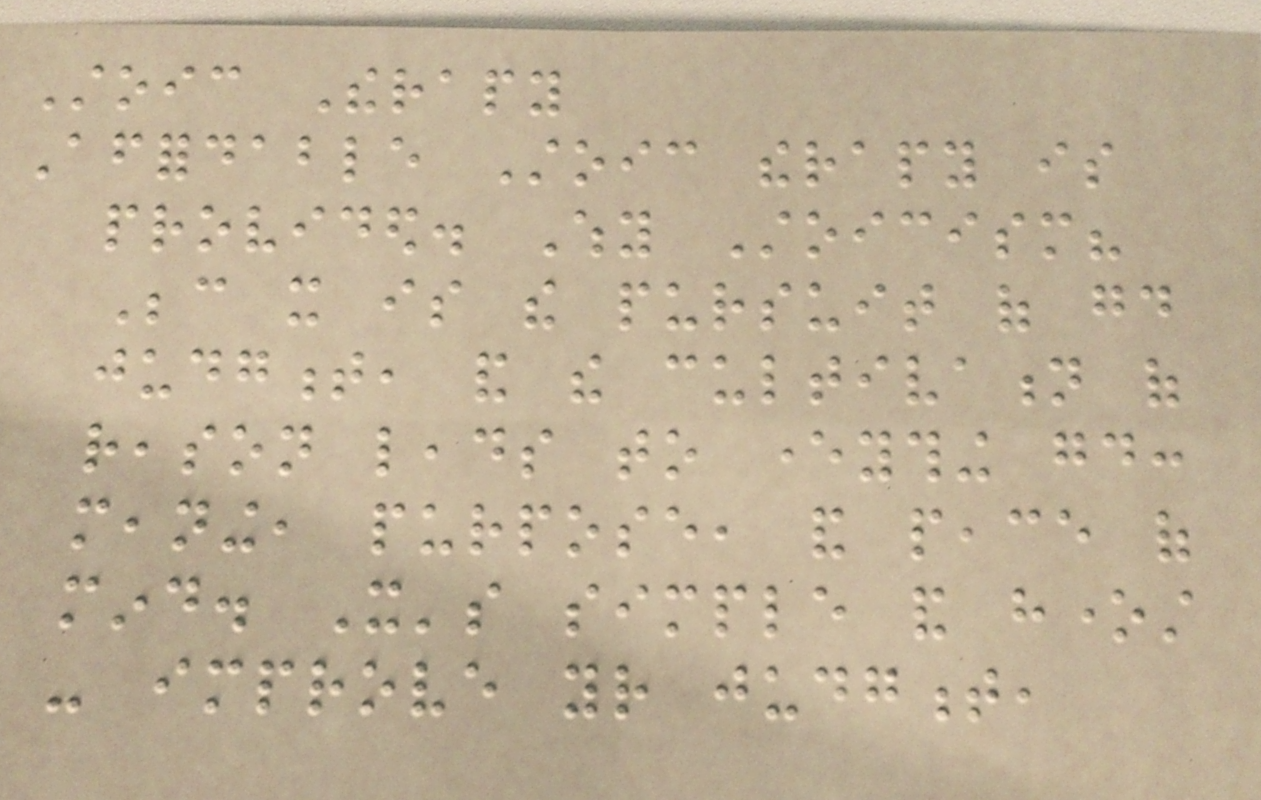Stoic Therapy
Affordable Stoic therapy is
provided. Why Stoicism?
Because it is the pursuit of good
judgment, and the cultivation of
reason leads to everything good:
meaning, purpose, and peace of
mind. It's simple and honest
- improve your judgment,
